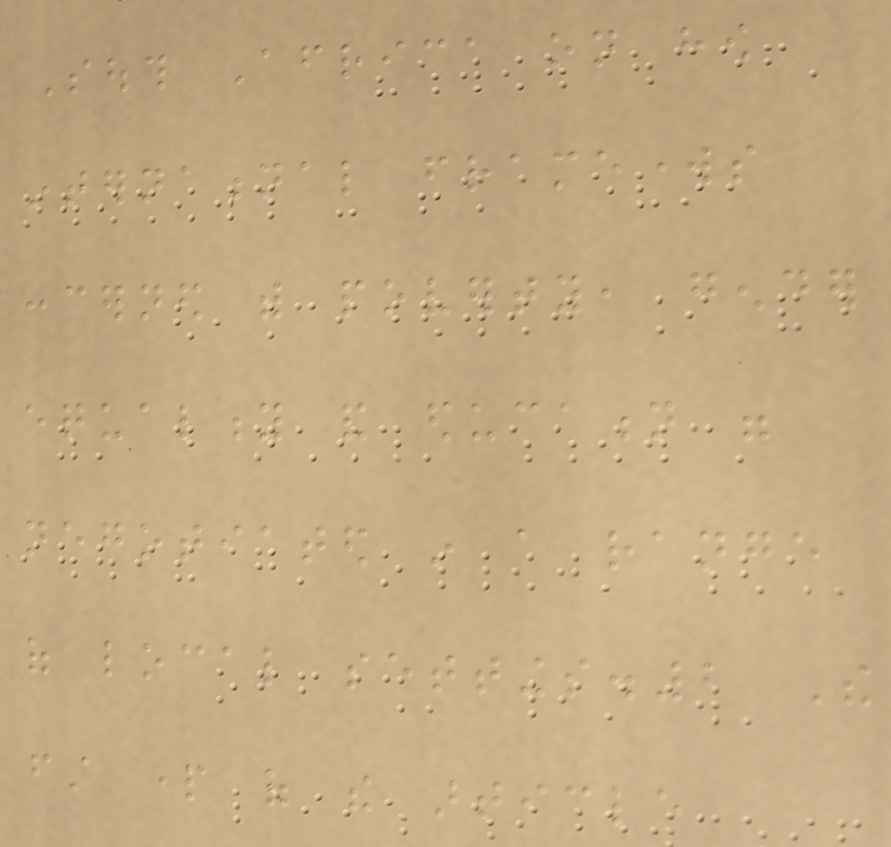South Africa on how
international frameworks
concerned with poverty, gender
equality and education were
negotiated in a range
of local settings.2 The
first part of the article
